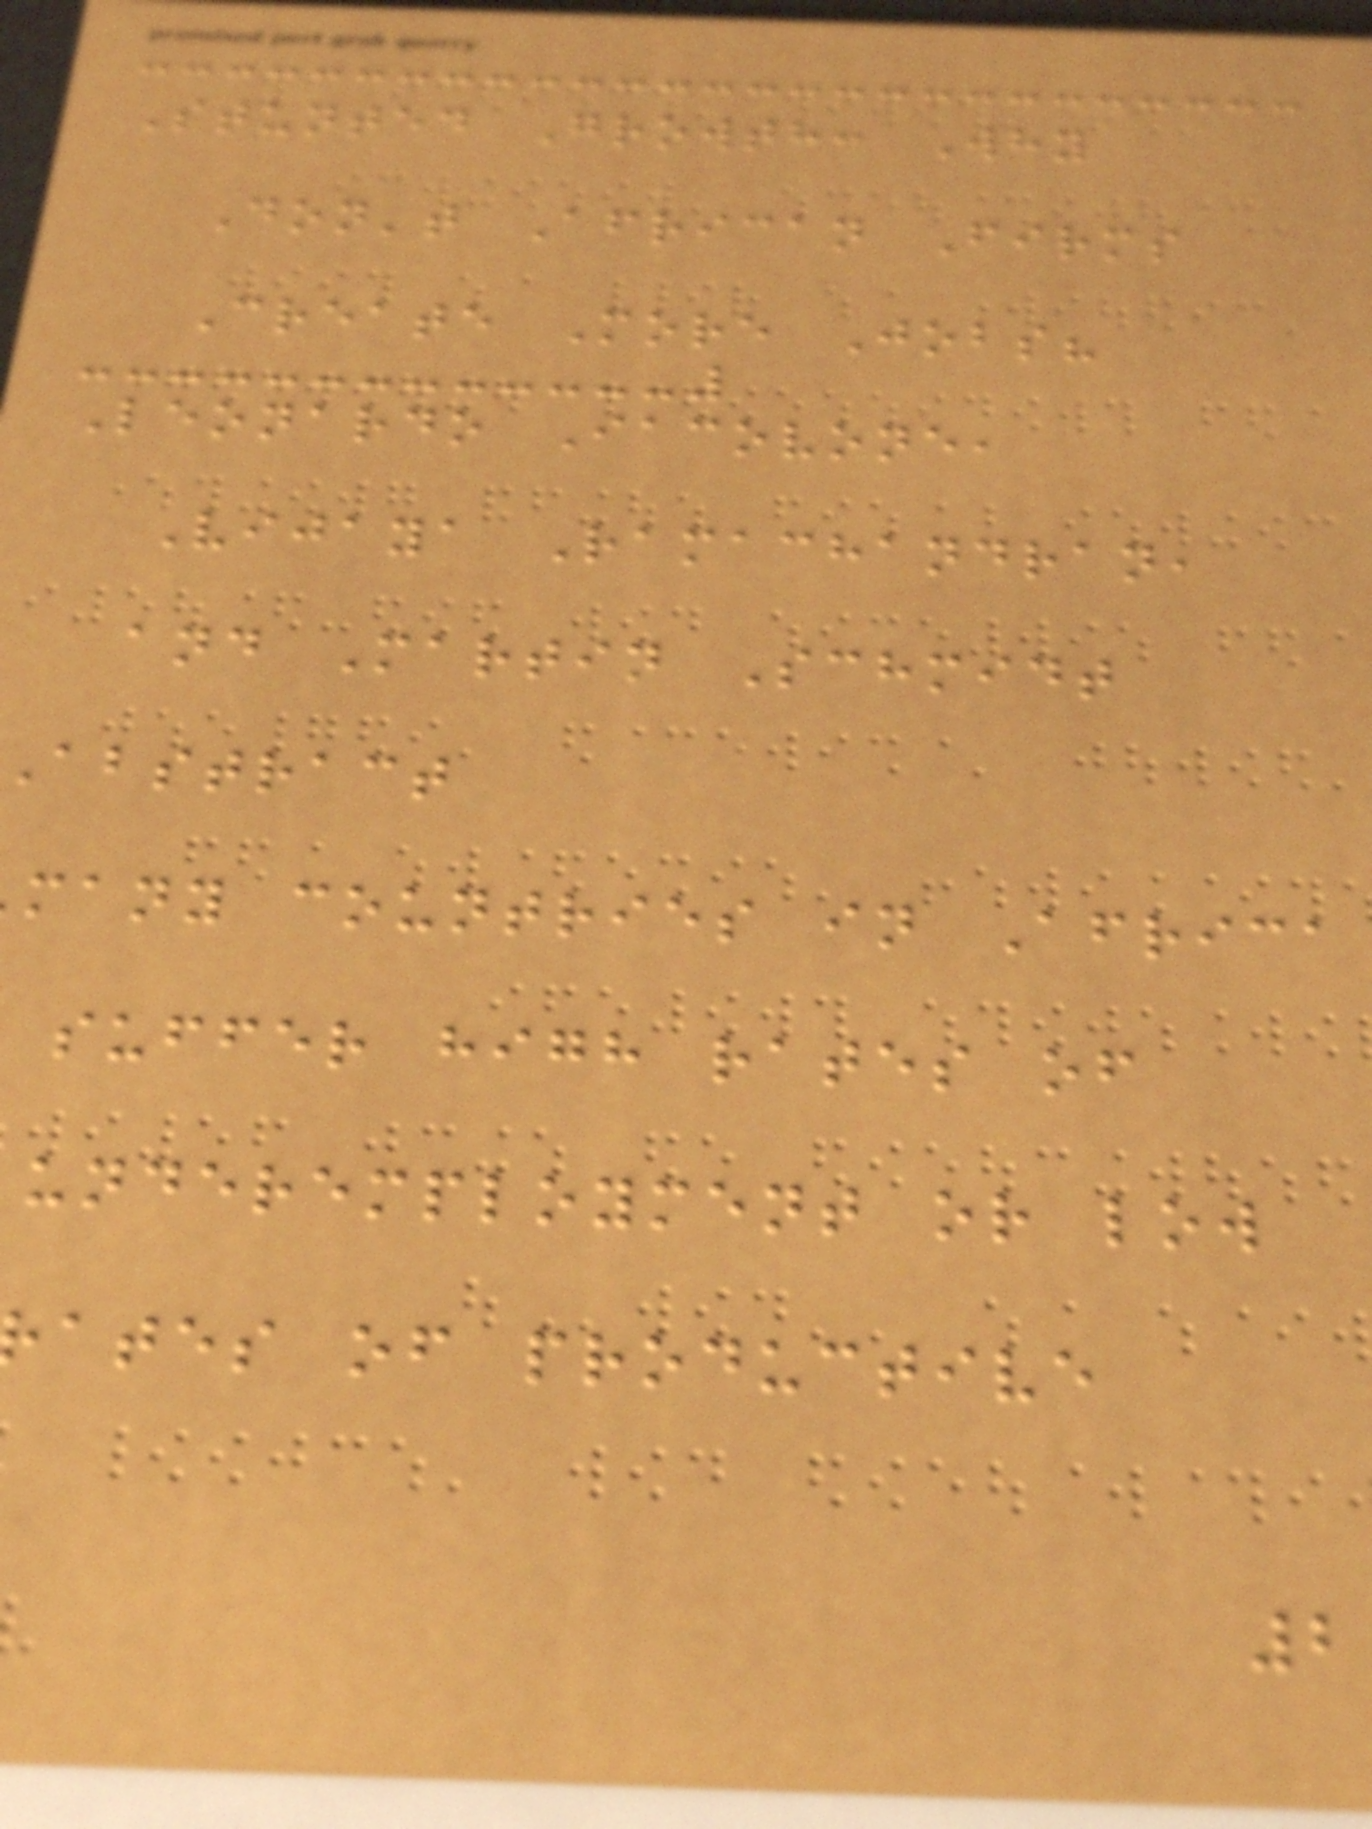Stunted Growth: Why
Don't African Firms
Create More Jobs?
Leonardo Iacovone,
Vijaya Ramachandran,
and Martin Schmidt
abstract
many countries in Africa
suffer high rates of
underemployment or low
ates of productive
